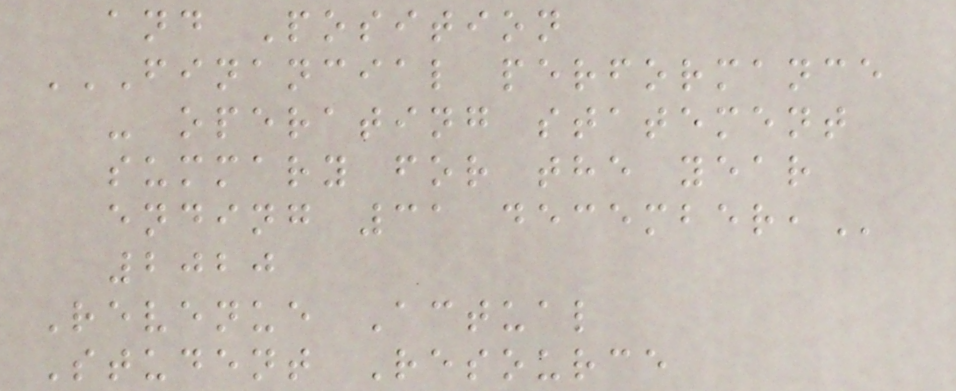and Position
FINANCIAL PERFORMANCE
- OPERATING STATEMENT
SUMMARY FOR THE YEAR
ENDING 31 DECEMBER,
2020
Revenue Actual
Student Resource
